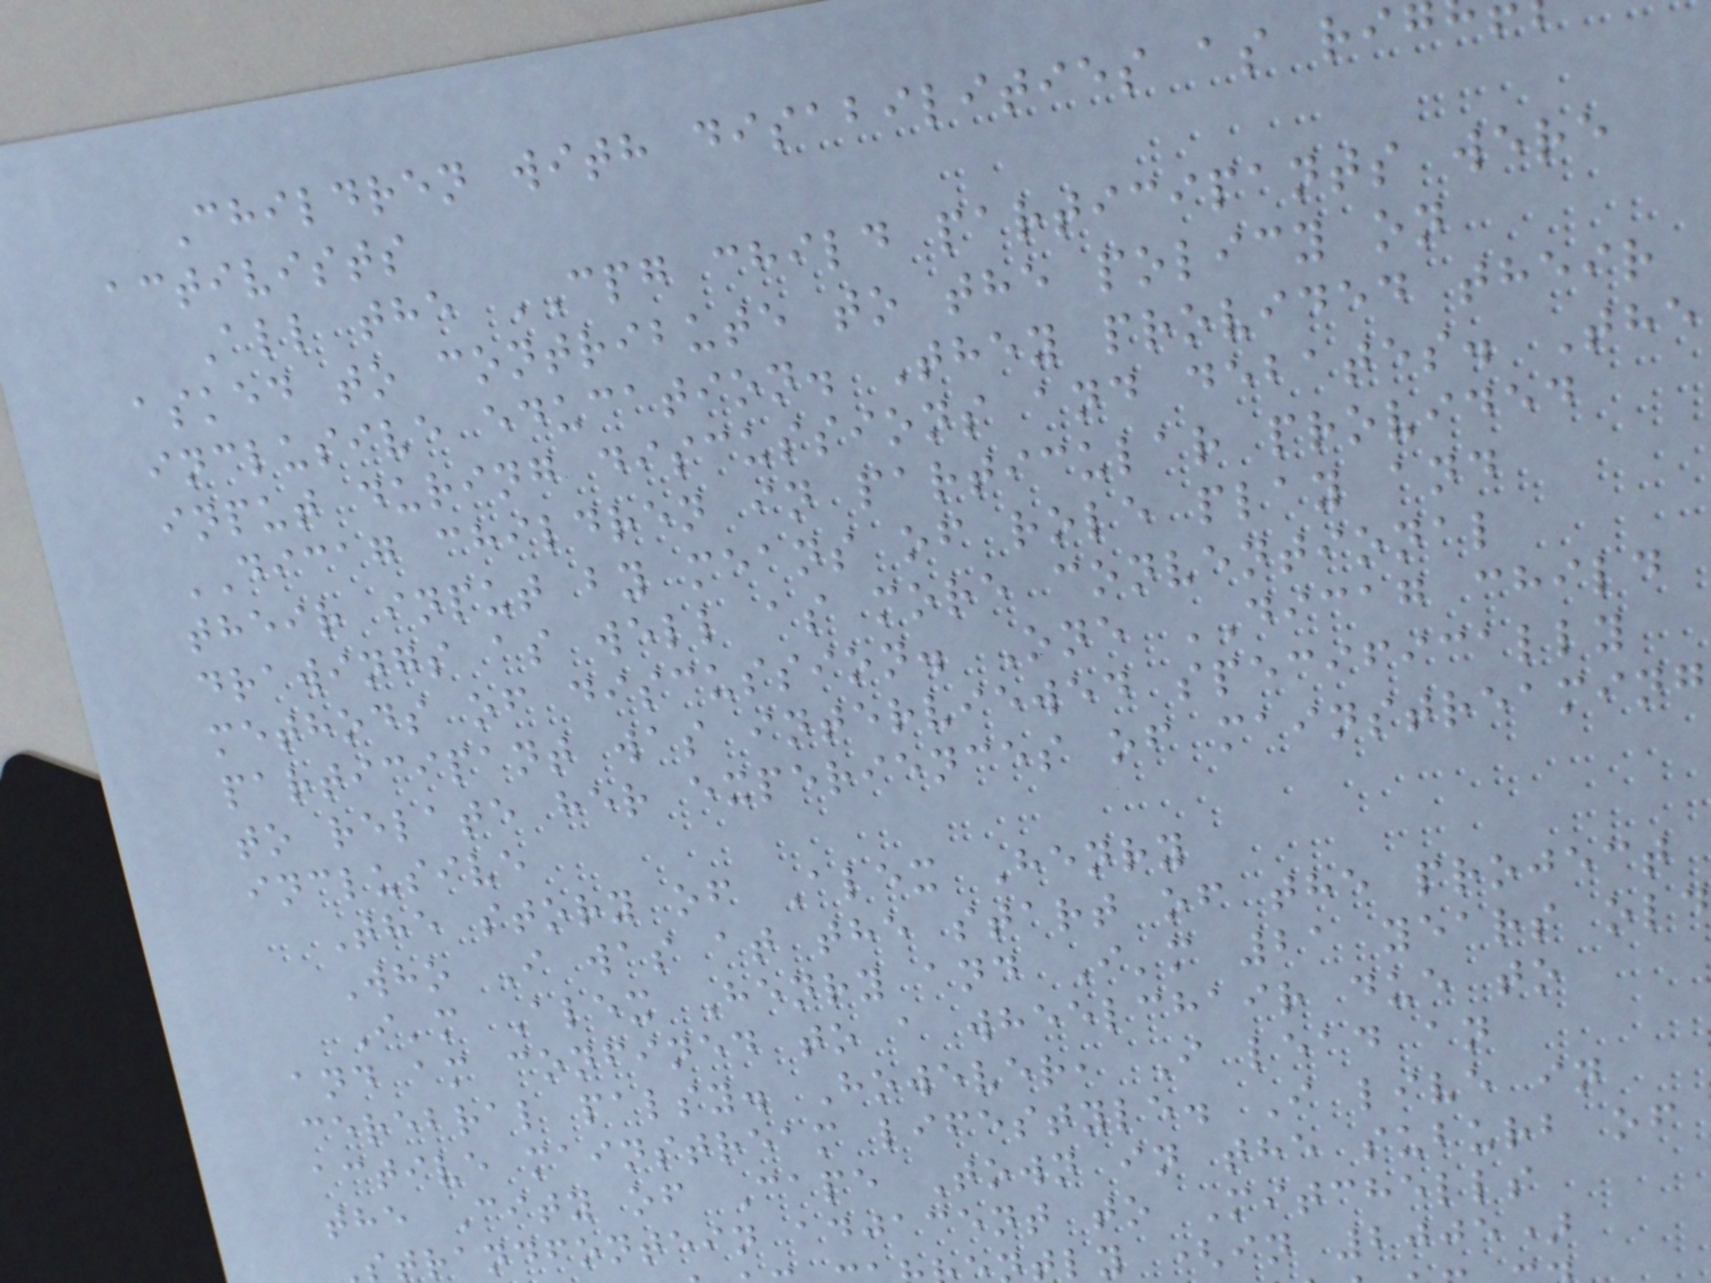Children with disabilities as ri
activists
All the CPG child participants were
asked to contribute to the policy on
inclusive education. They provided their
input during discussions and debates. The
DICAG children in particular provided
their input by means of role play and
drawings as well as more conventional
methods of discussion. One DICAG child
participant was interviewed specifically
to relate her experiences of mainstreaming
inclusive
The story of Alex Henry
Who I was at the start of the project
I'm Alex Henry and I'm 21 years old
and am confined to a wheelchair due to
cerebral palsy. However, I lead an
active mainstream lifestyle. I live in
the City of Cape Town in the suburb of
strandfontein adjacent to Mitchells
tly (in 2005)
